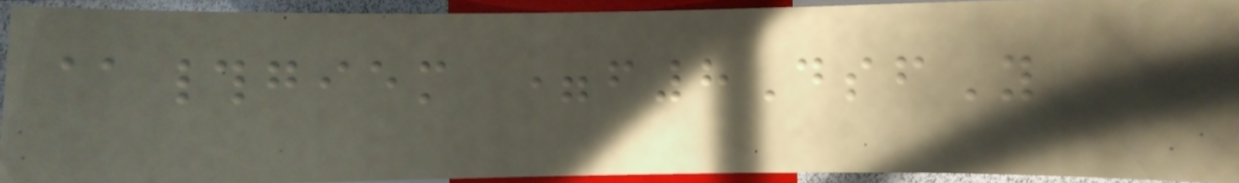@#giem =f8DsfY
